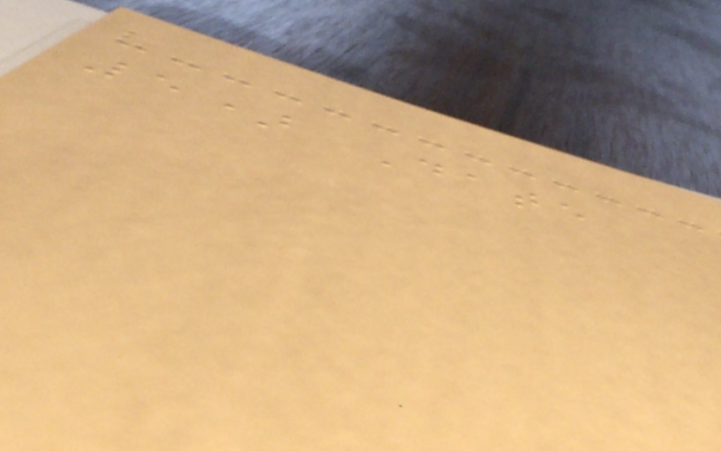5) Date
